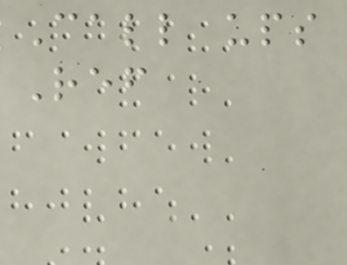Call ups
Ref
